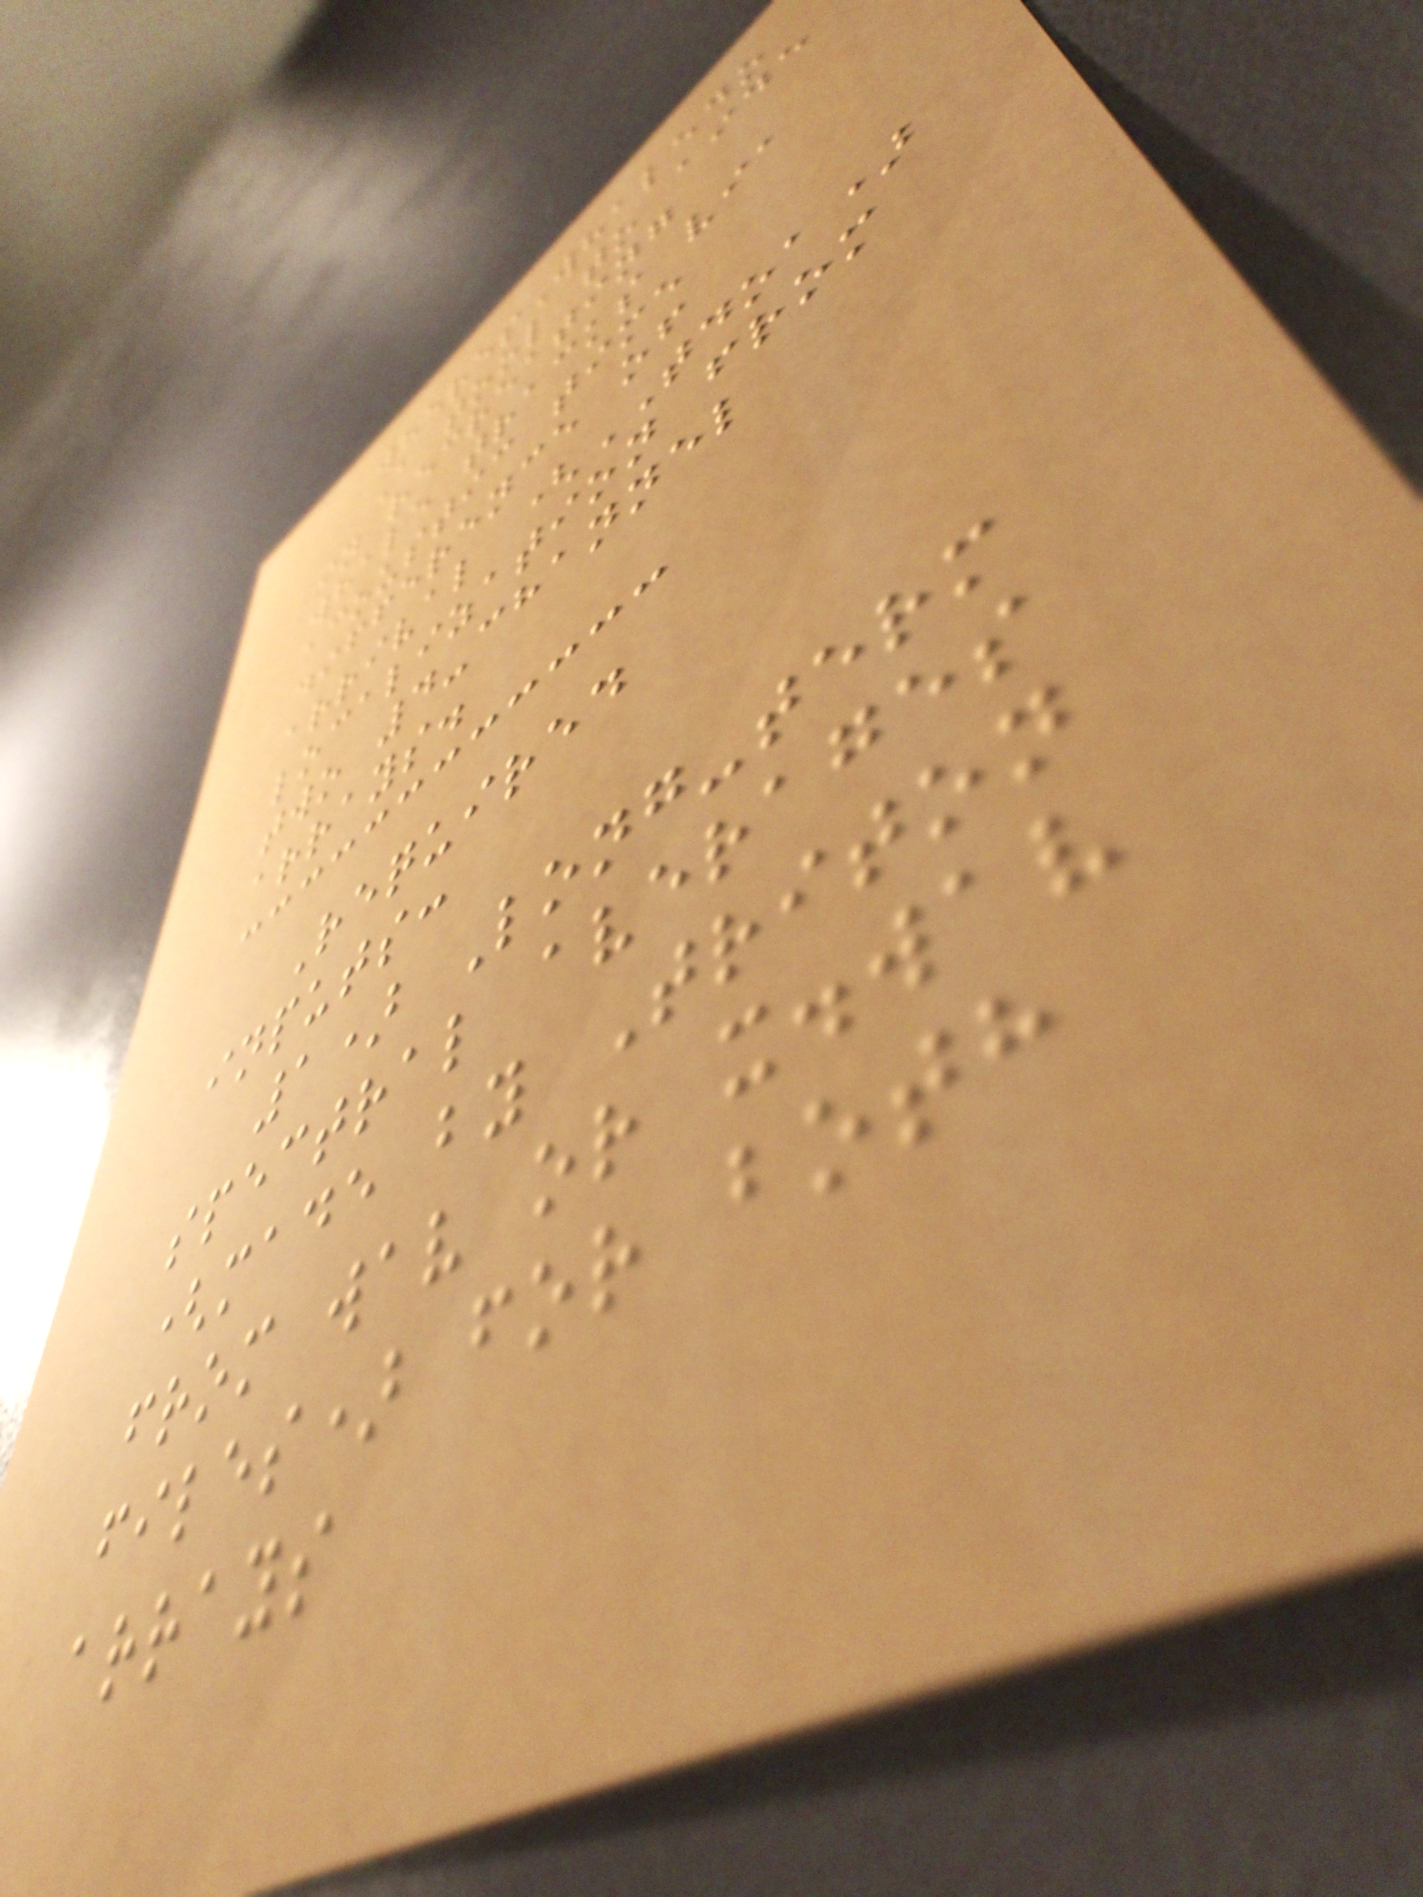wheresWhaledo
A tool to aide
in recreating
whale tracks via
acoustic time
difference of
arrival (TDOA)
localization from
two 4-channel
arrays.
Required
inputs:
1) Long-term
spectral averages
(made by Triton
from wav or x.wav
files) for both
arrays
